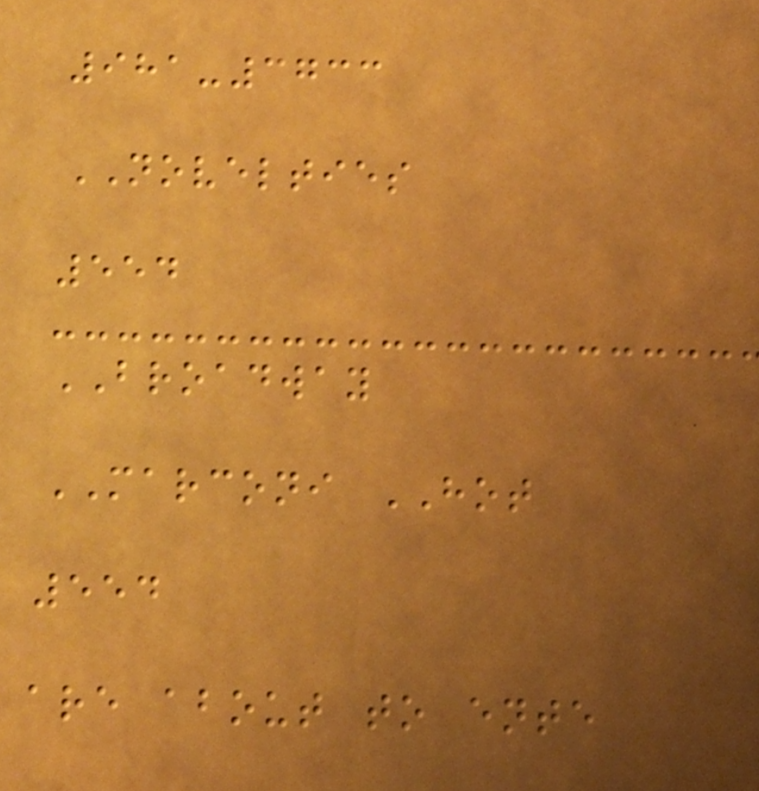981-3733
NOVELTIES
554
BROADWAY
MARCONI HOT
554
are about to ente
